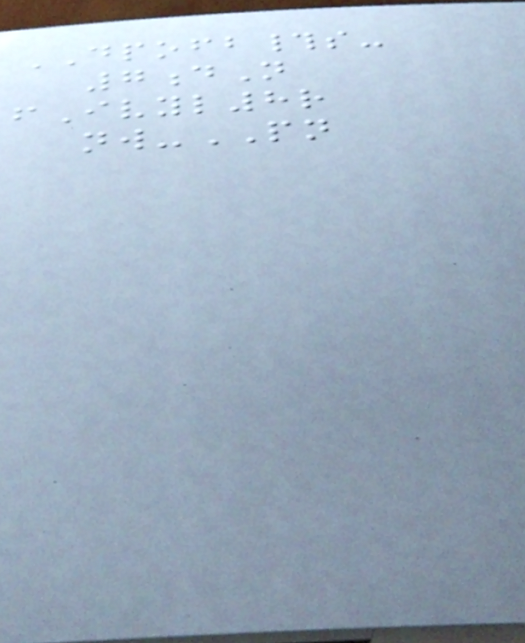DPOFB#s-
7dN
fIvyl8r
nw-PN
